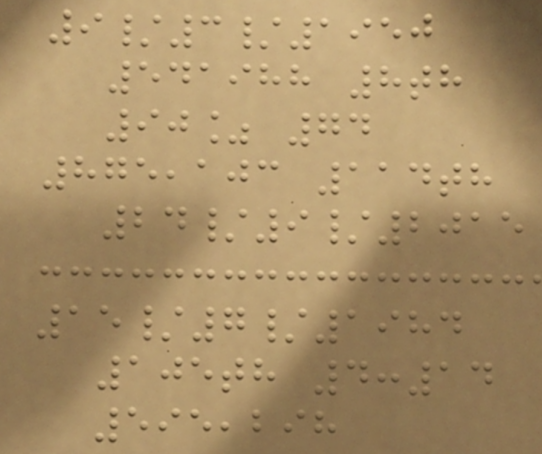9/3/1950
541988 8th
90% 74
875,103 114th
24/9/2015
15/7/1984
105th 4:14
595,298
